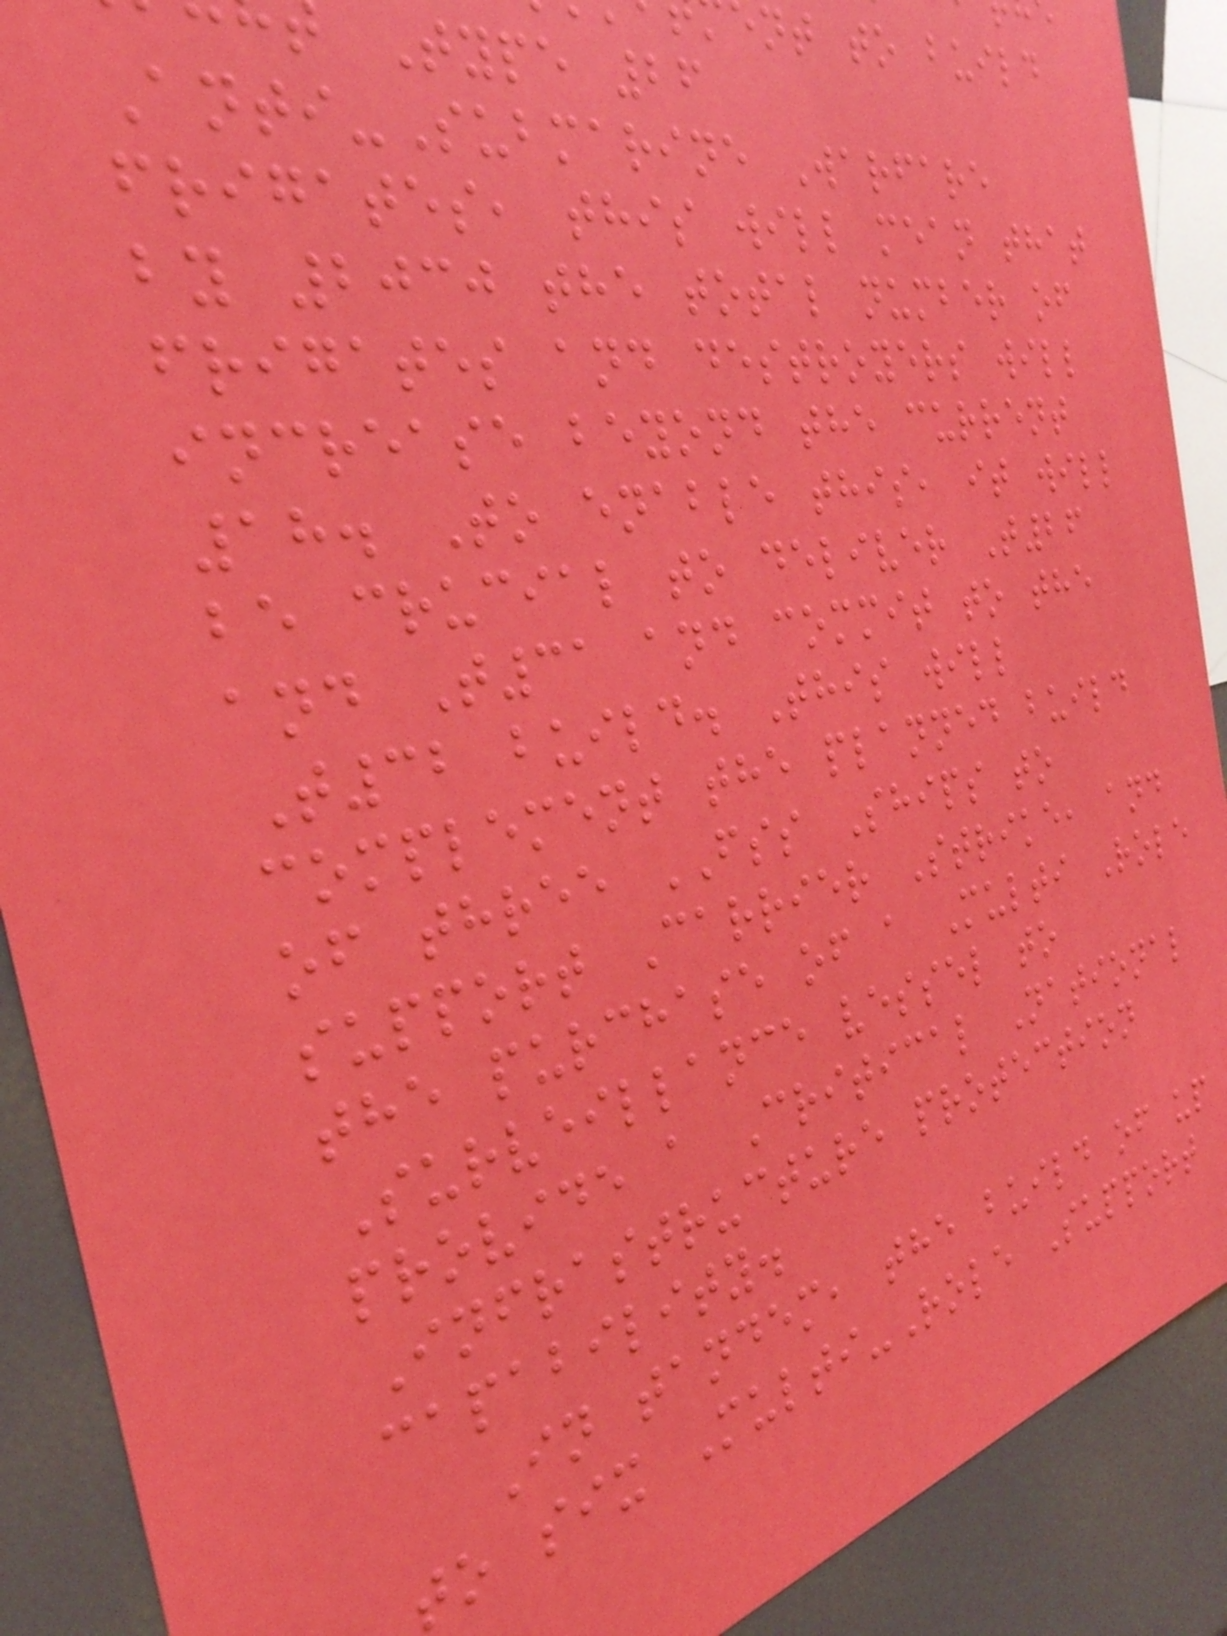nt to build
Type 26
Anti-Submarine Warfare
frigates, this will mean that
by 2030 the total number of
frigates and destroyers will
increase beyond the current
18. To enable this, it will
be crucial to deliver T26
and T31 and commit to the
T32 build. This will
complement the planned build
of three FSS Ships to
support Carrier Strike, and
the purchase of a Multi Role
Surveillance vessel to
provide a Critical National
Infrastructure protection
capability.
In tandem, the build of up
to six Multi-Role Support
